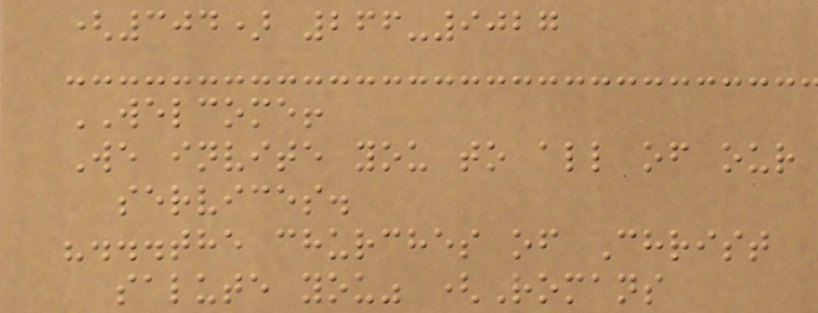(304) 266-9027
WELCOME!
We invite you to all of our
services.
"...the churches of Christ
salute you" (Romans
